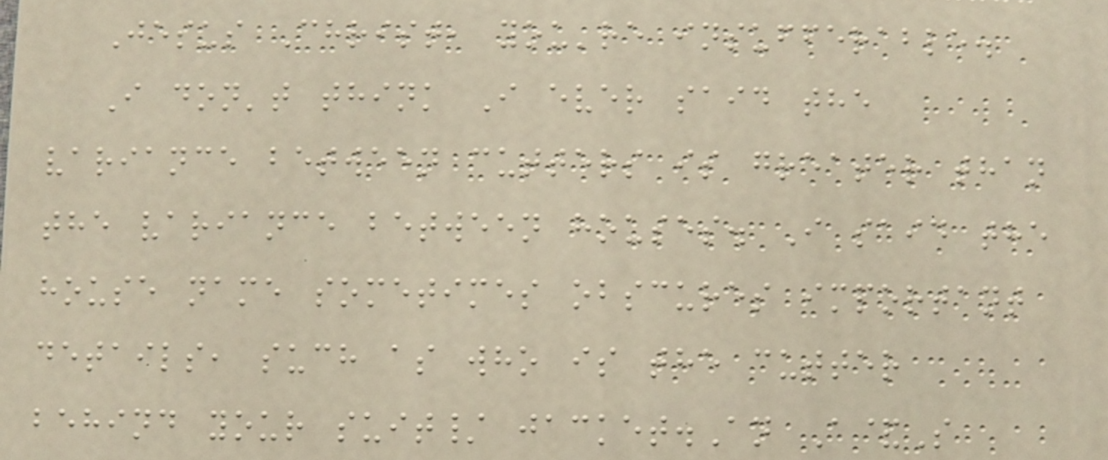Jesus Christ, you're insufferable.
I don't think I ever said the
variance between cutters is greater than
the variance between houses. I said the
house name sometimes obscures important
details, such as who is the cutter
behind your suit/ jacket.An A&S
